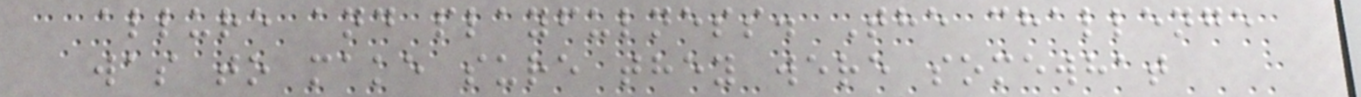allure and playfulness. The challenge
was to make sure they were somewhat
